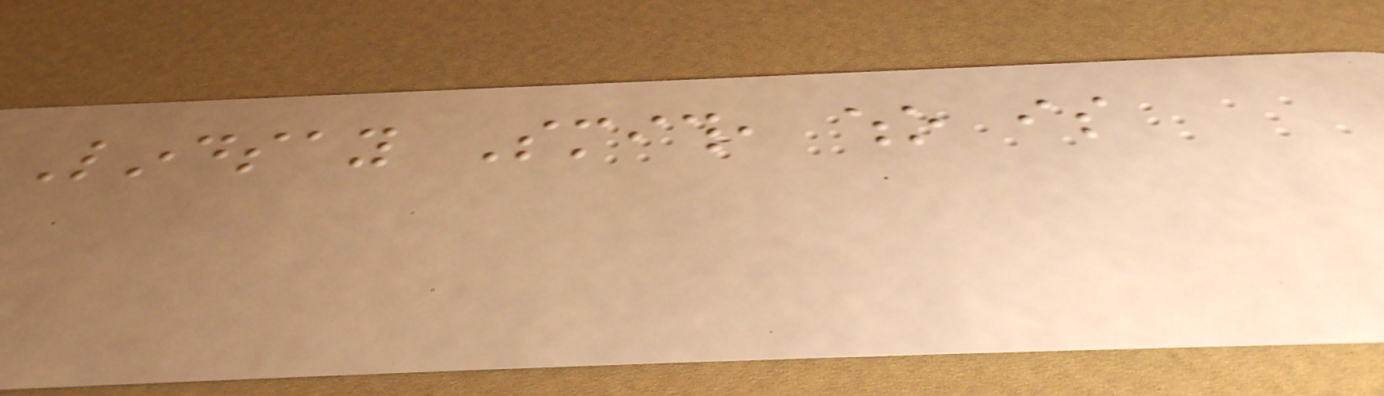Lindsay Smith, who is
